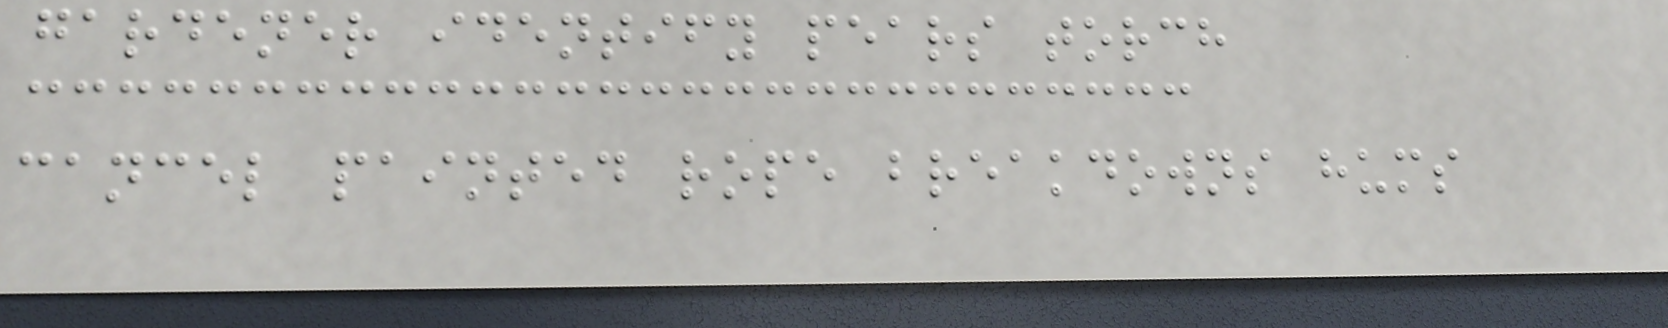gardener identify pears torch
cancel painted rope breakdowns hums
